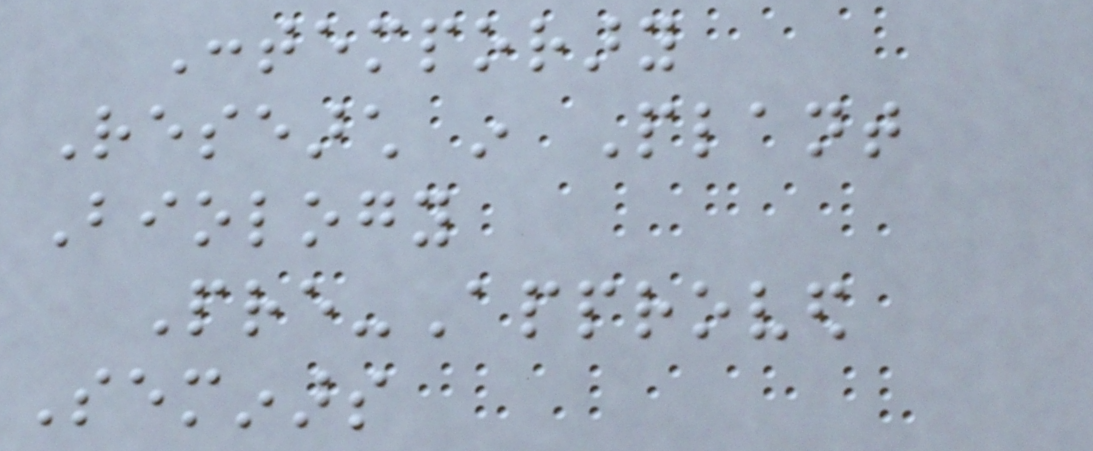Contemporary
Research in Plant
Biology
Pre-Approved
Seminars
